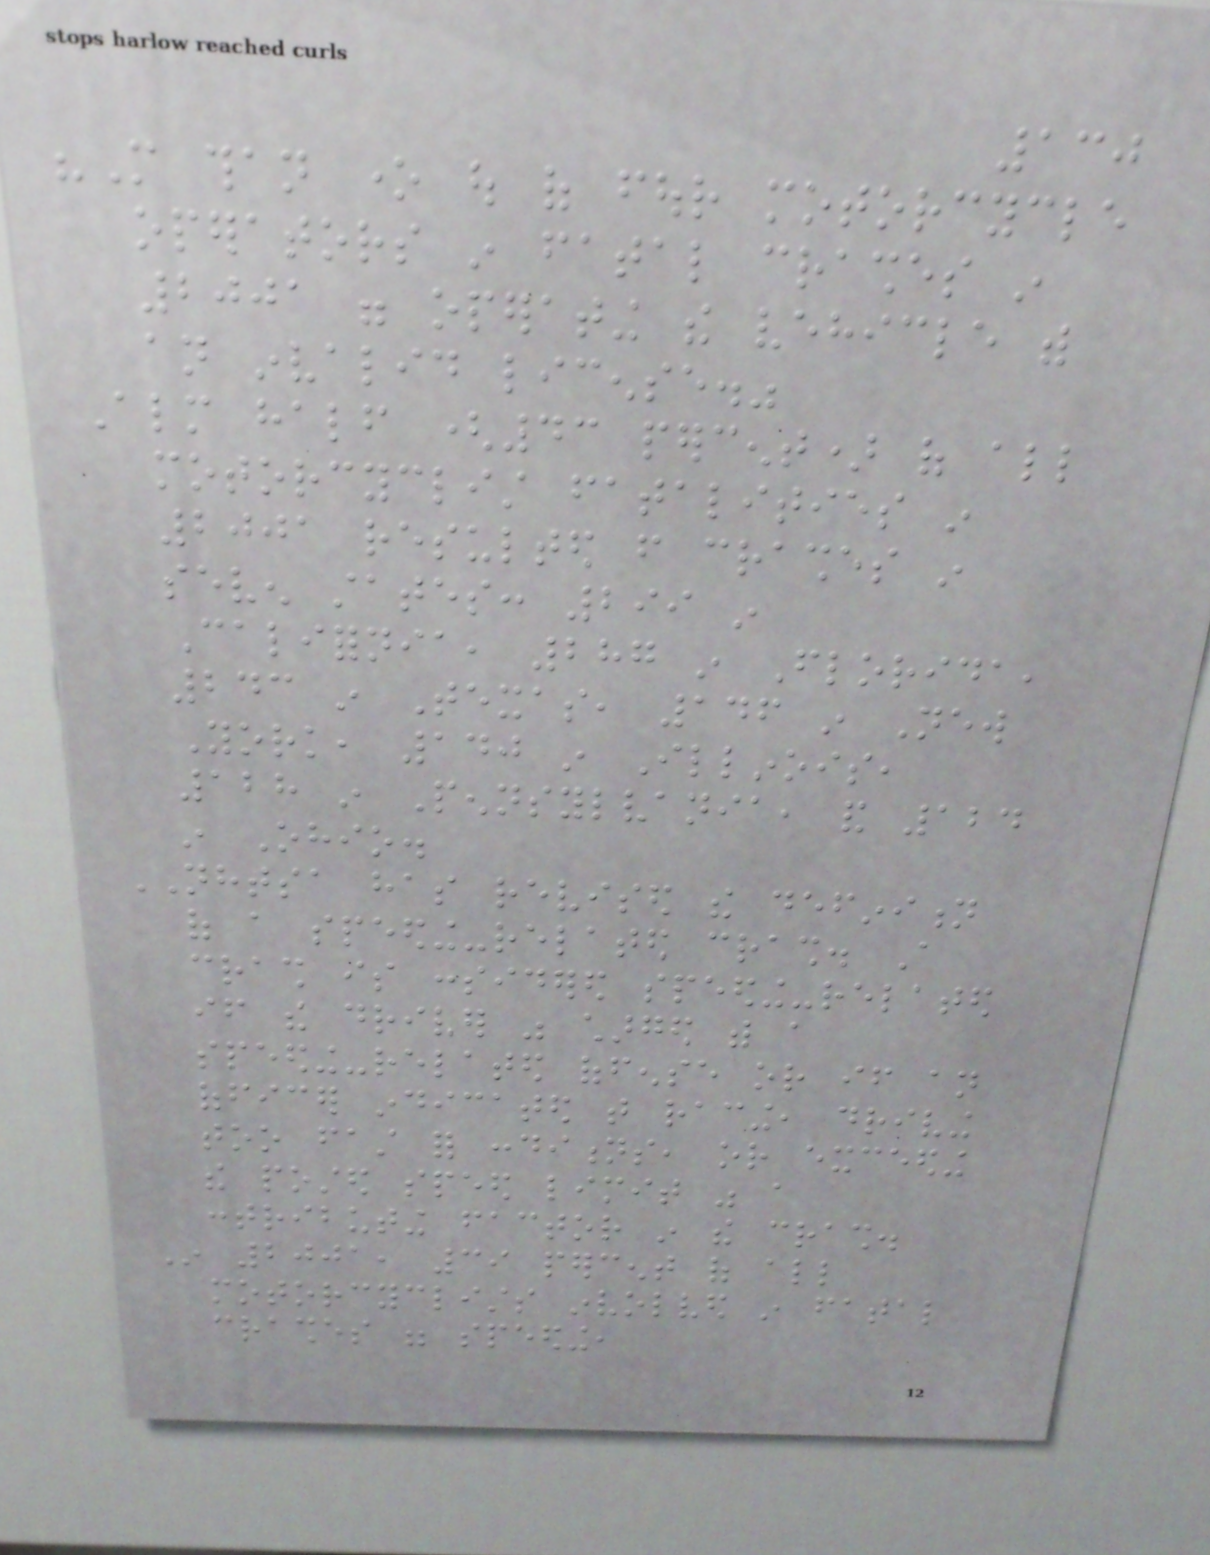130
"More than one out of four motorcycle
operators in fatal crashes in
2001 were operating the vehicle with
an invalid license."
Almost half (43 percent) of all
motorcyclist fatalities in
2001 resulted from crashes in
seven states: 299 in
California, 287 in Florida,
243 in Texas, 146 in New
York, 140 in Illinois,
128 in Pennsylvania, and 124
in Ohio.
NHTSA has revised the definition
of a speeding-related crash. A
crash is considered speeding-related
if the driver was charged with a
speeding-related offense or if an
officer indicated that racing, driving
too fast for conditions, or exceeding
the posted speed limit was a
contributing factor in the crash.
In 2001, 39 percent of all
motorcyclists involved in fatal
crashes were speeding,
